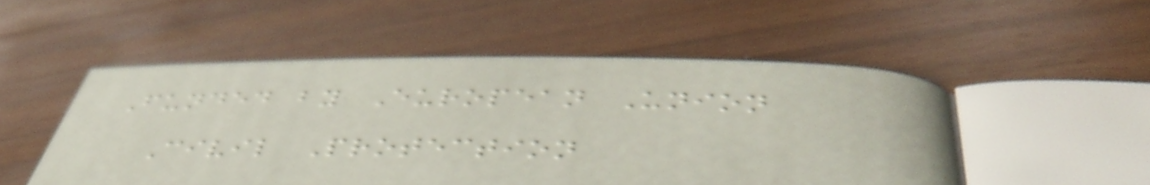Funded by European Union
Civil Protection
